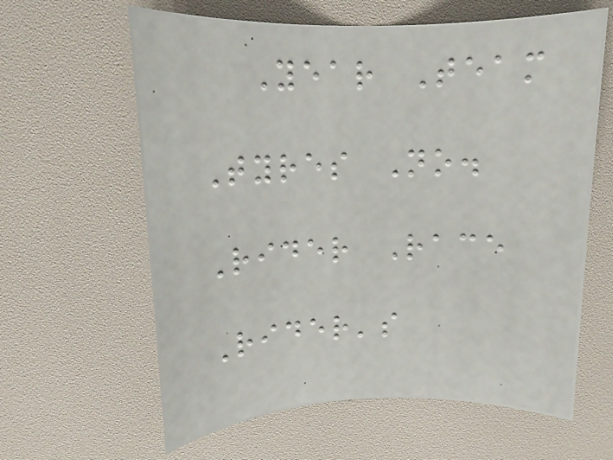Year Team
Tyres No.
Rider Race
Rider's
